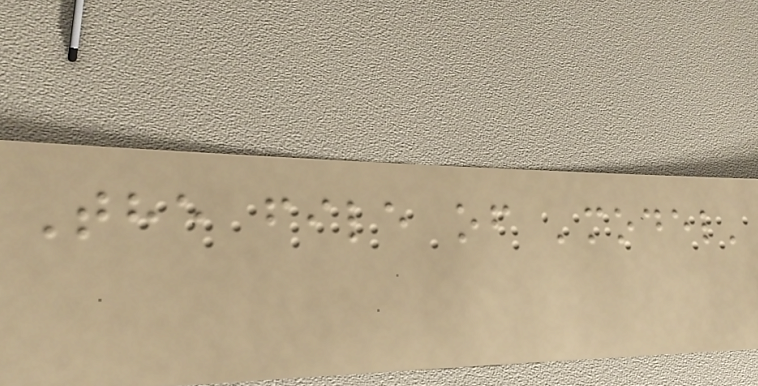The file of 'model'
